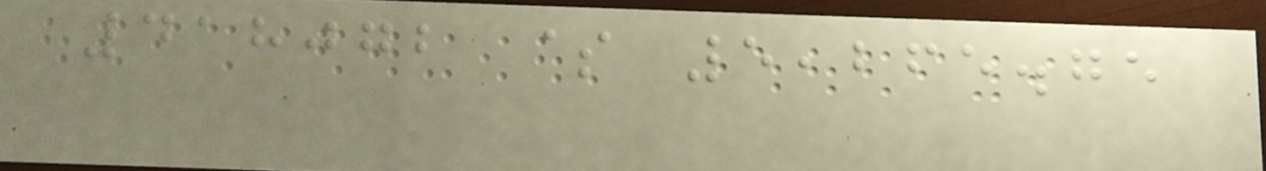418072 $ 5,265.75
